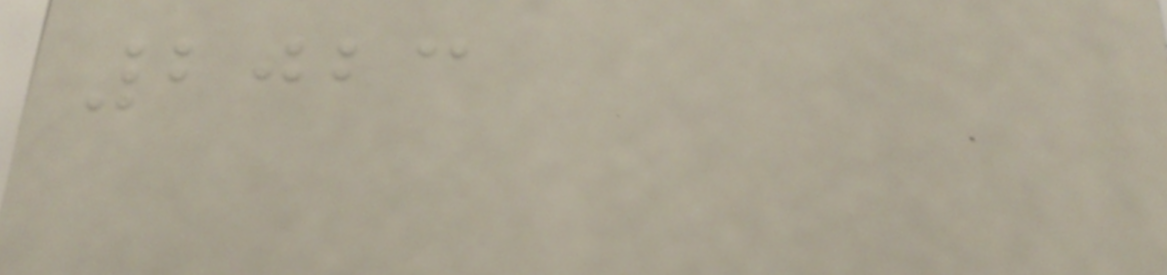2023
